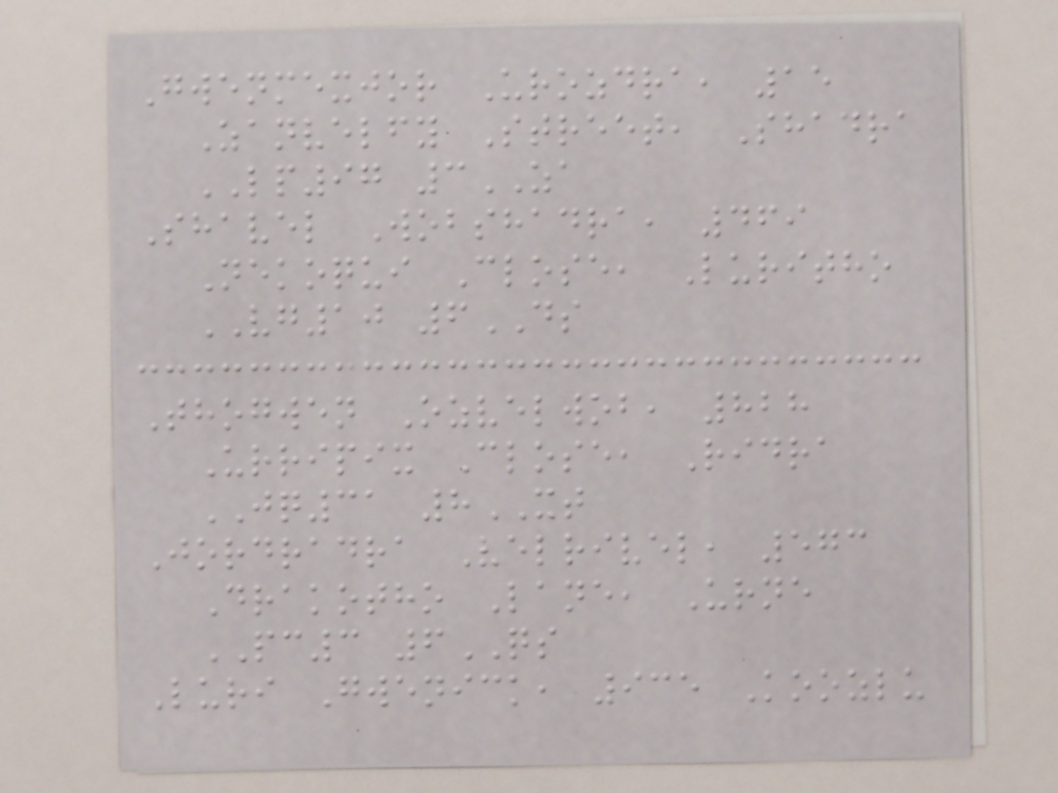Gwenmexjor Urozdra, 15
Zanvelfy Street, Shadra
LP97 3ZA
Shavel Wobshadra, 469
Nekoqui Close, Luritho
VG10 6DS
Thogwen Ozvelwob, 828
Urripix Close, Ridra
JQ31 8XT
Jordradra Velrivel, 573
Drakotho Lane, Urne
PC3 6QS
Luri Gwenick, 935 Koozlu
